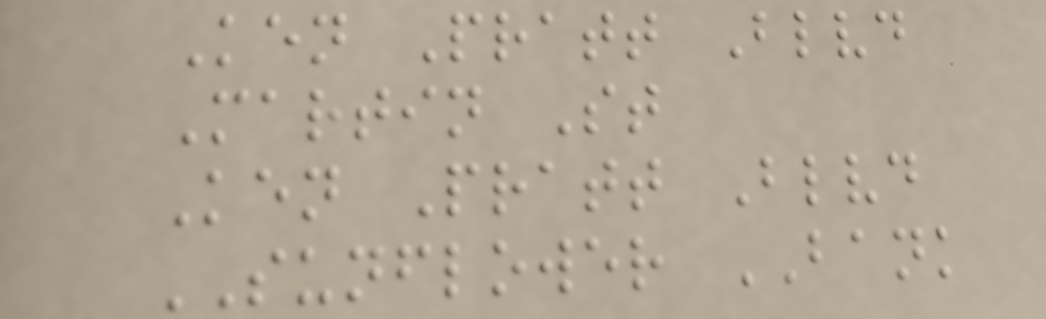Ken Pratt Blvd
Martin St
Ken Pratt Blvd
SUNFLOWER BANK
